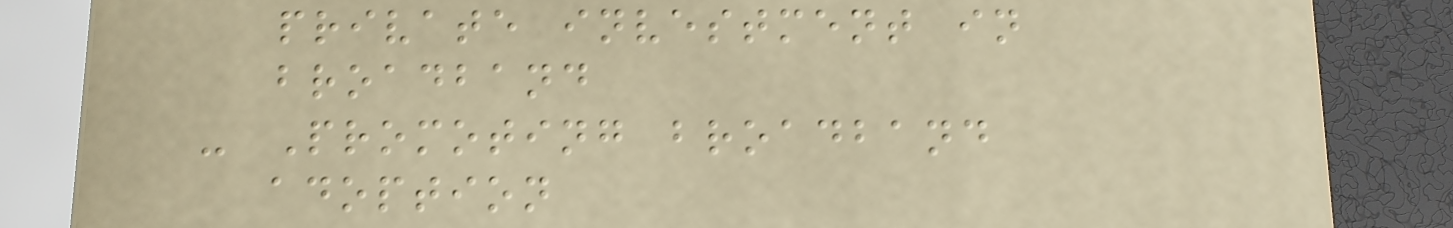private investment in
broadband
- Promoting broadband
adoption
